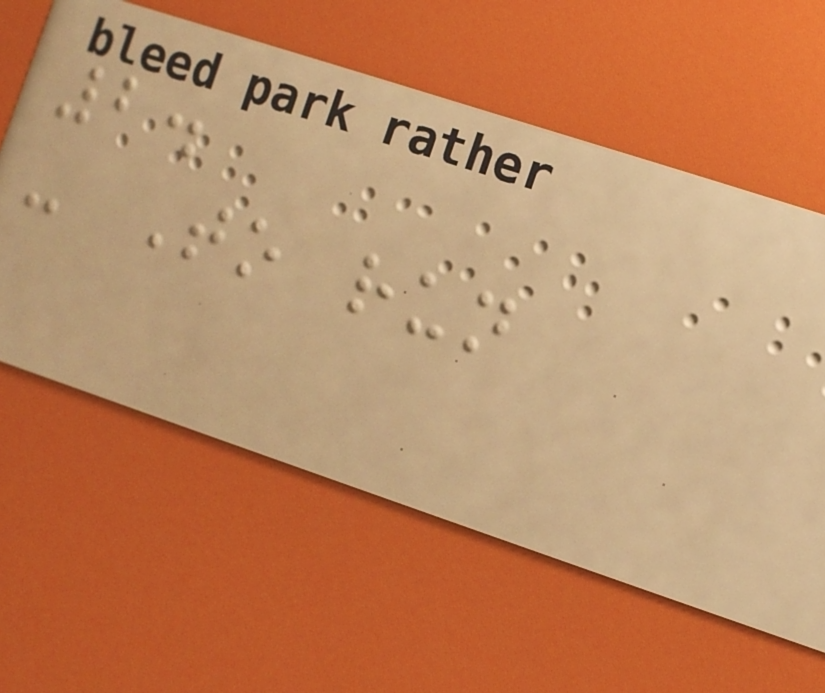2.
- To run
